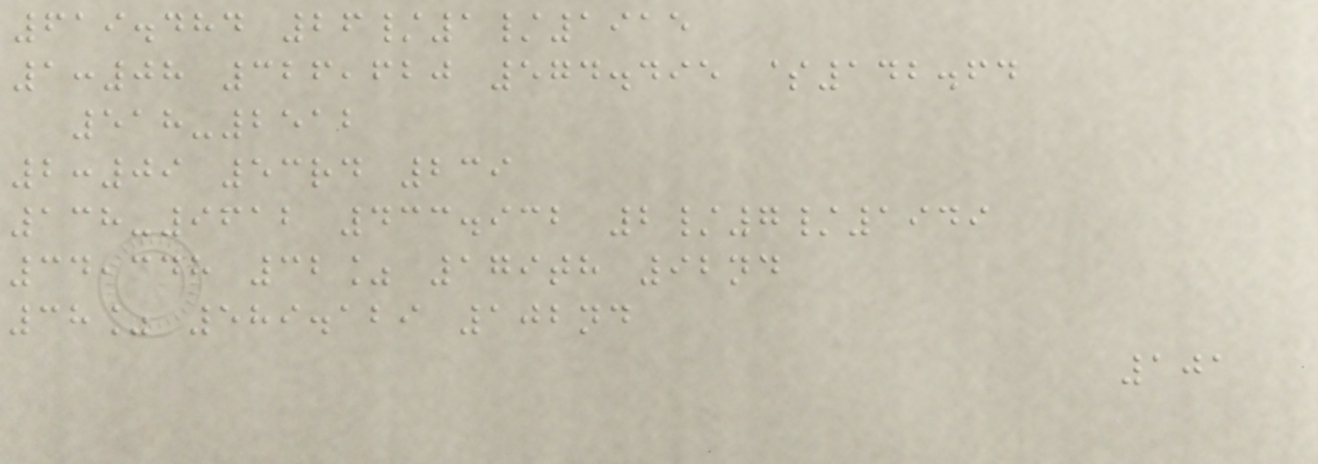619.484 26/1/1915
1:08 326,620 574.495 $142.64
518-2512
2:09 53rd 239
138-9612 433.932 2/7/1949
34,348 32% 179th 92nd
38% 589.129 102nd
101
